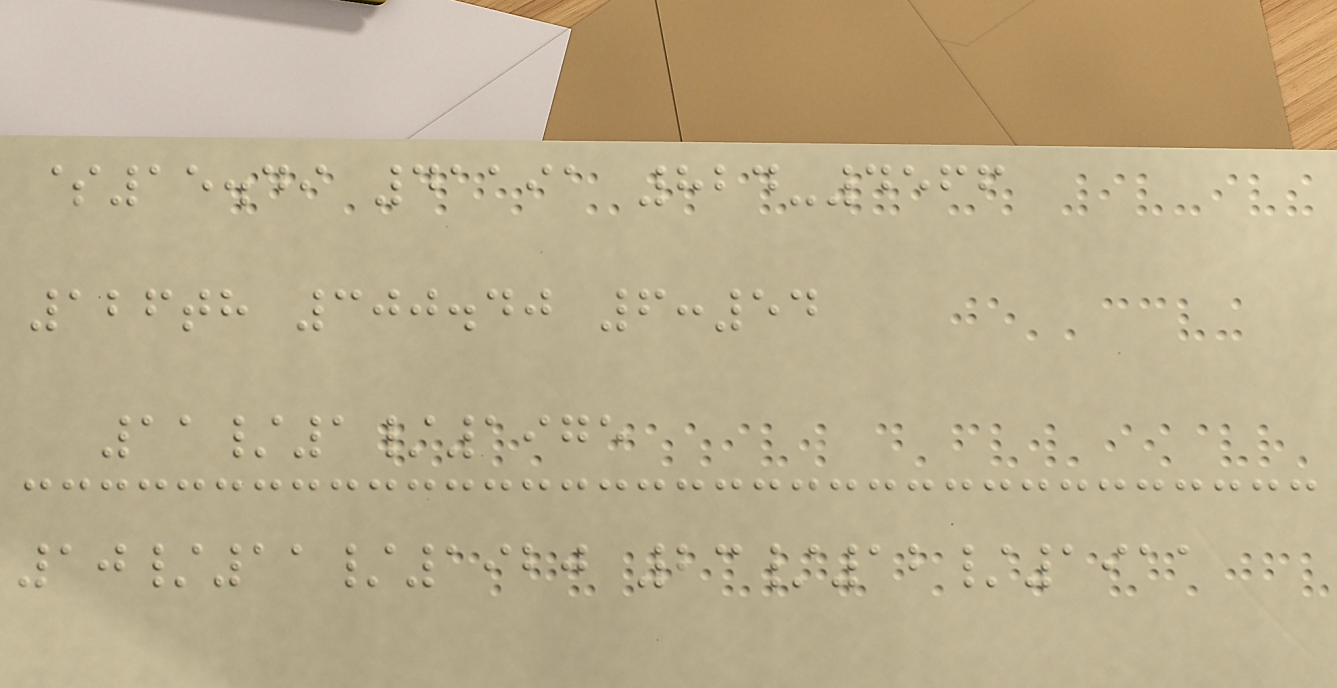$15.49 41191 824-4566
126th 300.40 6:54
11/1/1975
10/11/1920 23/12/1911
